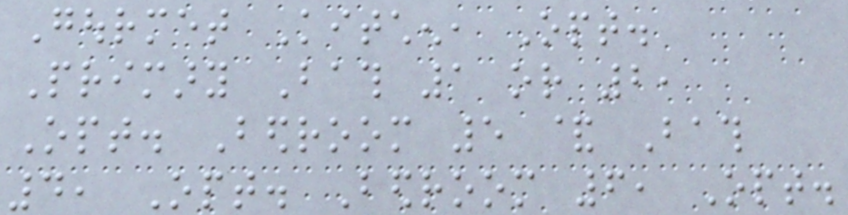Gourmet Kitchen, Opt.
Primary Bath 1 or 2,
Opt. Bedroom 5 & Bath
4, Opt. Bedroom 6, Opt.
